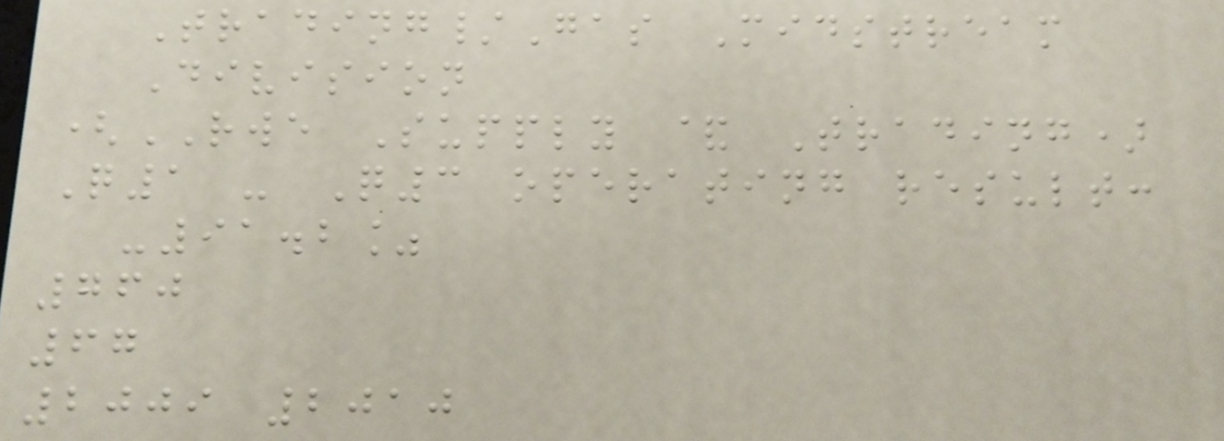Trading/Gas Midstream
Division
(RWE Supply & Trading)
Q1 - Q3 operating result:
-91.2%
760
67
2009 2010
